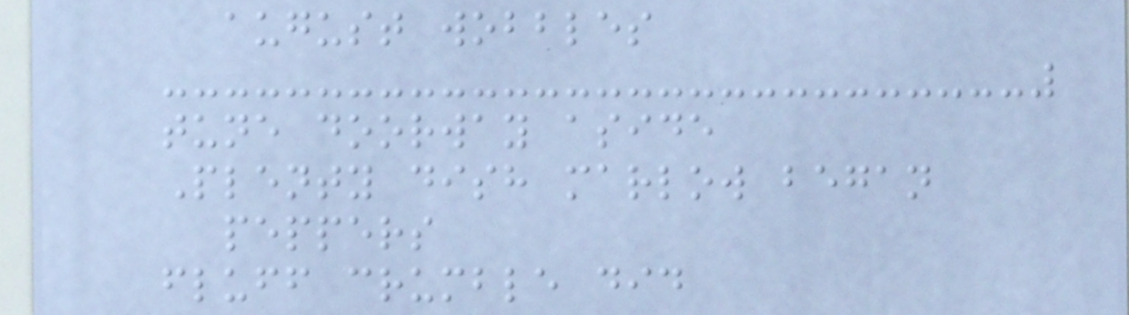august wobbles
tune doorway aside
Plenty dish marlow began
peppers
fluff crumble did
